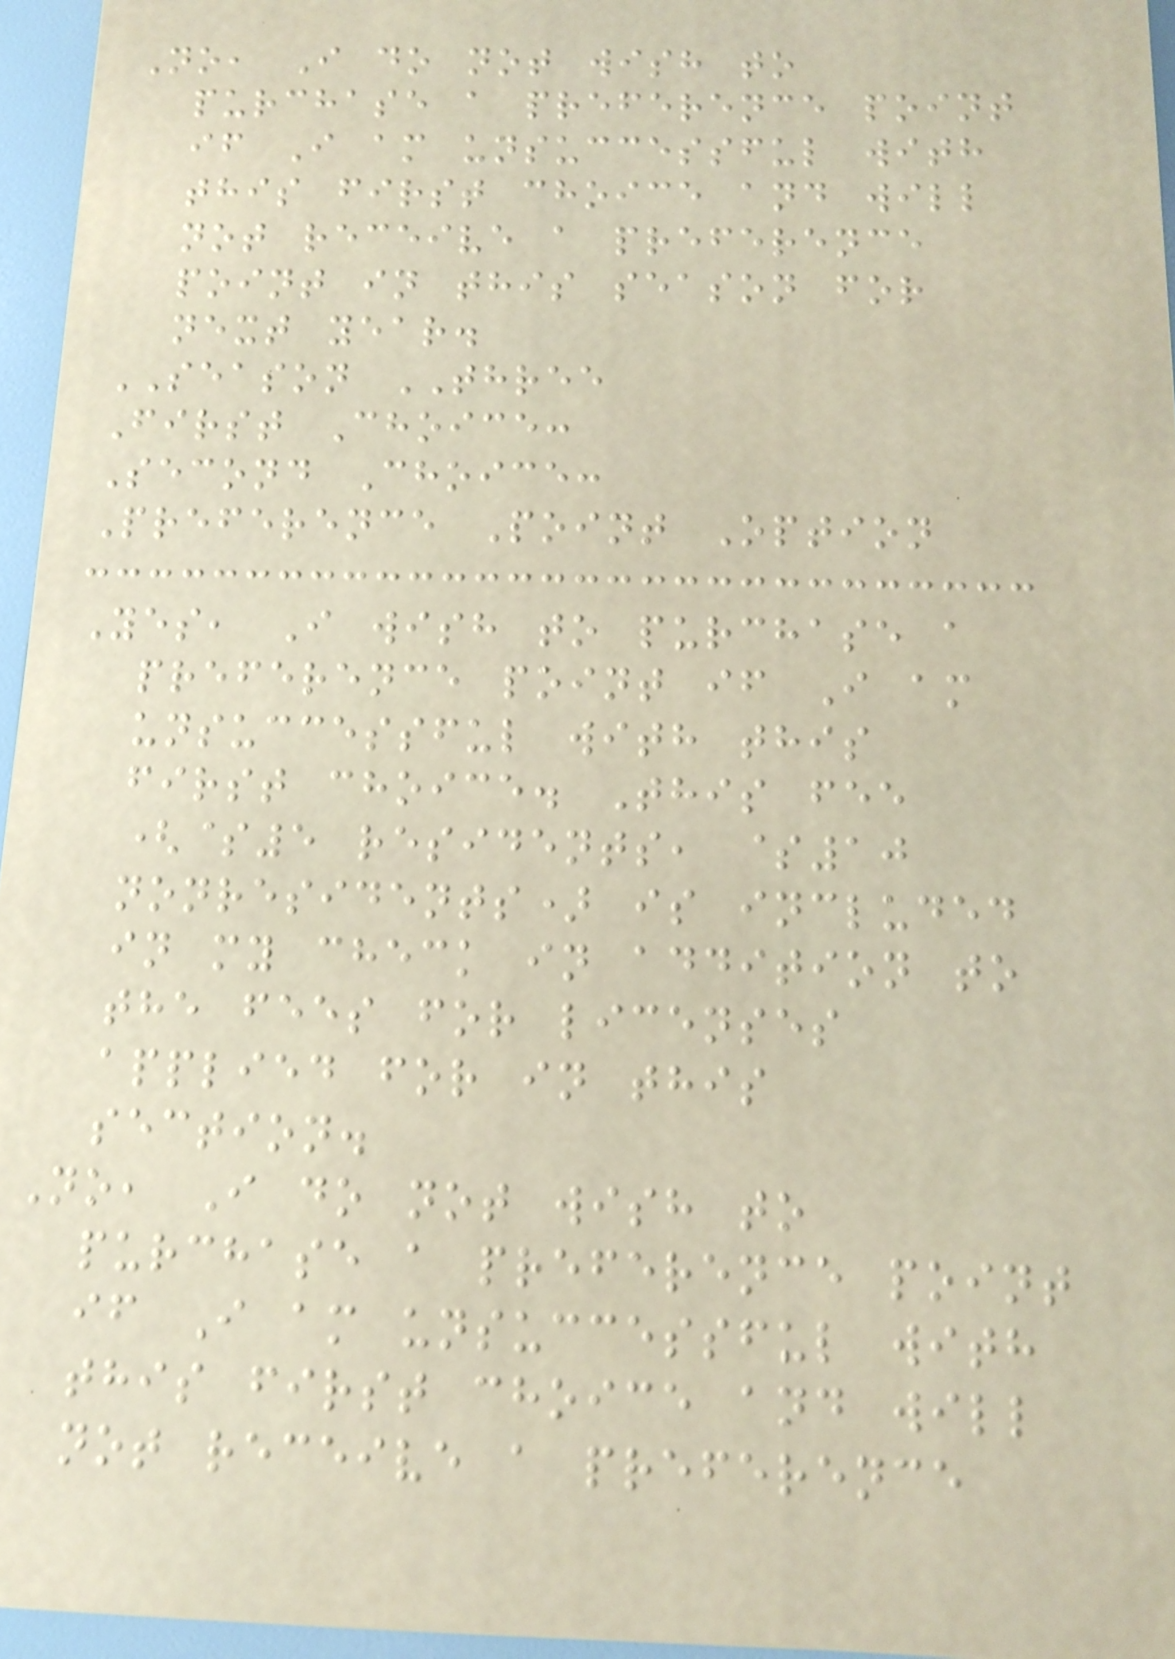No, I do not wish to
purchase a preference point
if I am unsuccessful with
this first choice and will
not receive a preference
point in this season for
next year.
SEASON THREE
First Choice:
Second Choice:
Preference Point Option
Yes, I wish to purchase a
preference point if I am
unsuccessful with this
first choice. This fee
($5 residents, $10
nonresidents) is included
in my check in addition to
the fees for licenses
applied for in this
section.
No, I do not wish to
purchase a preference point
if I am unsuccessful with
this first choice and will
not receive a preference
